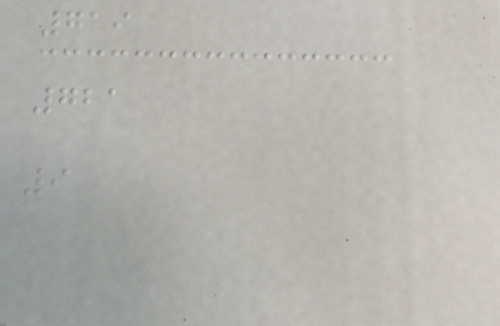719
721
9
